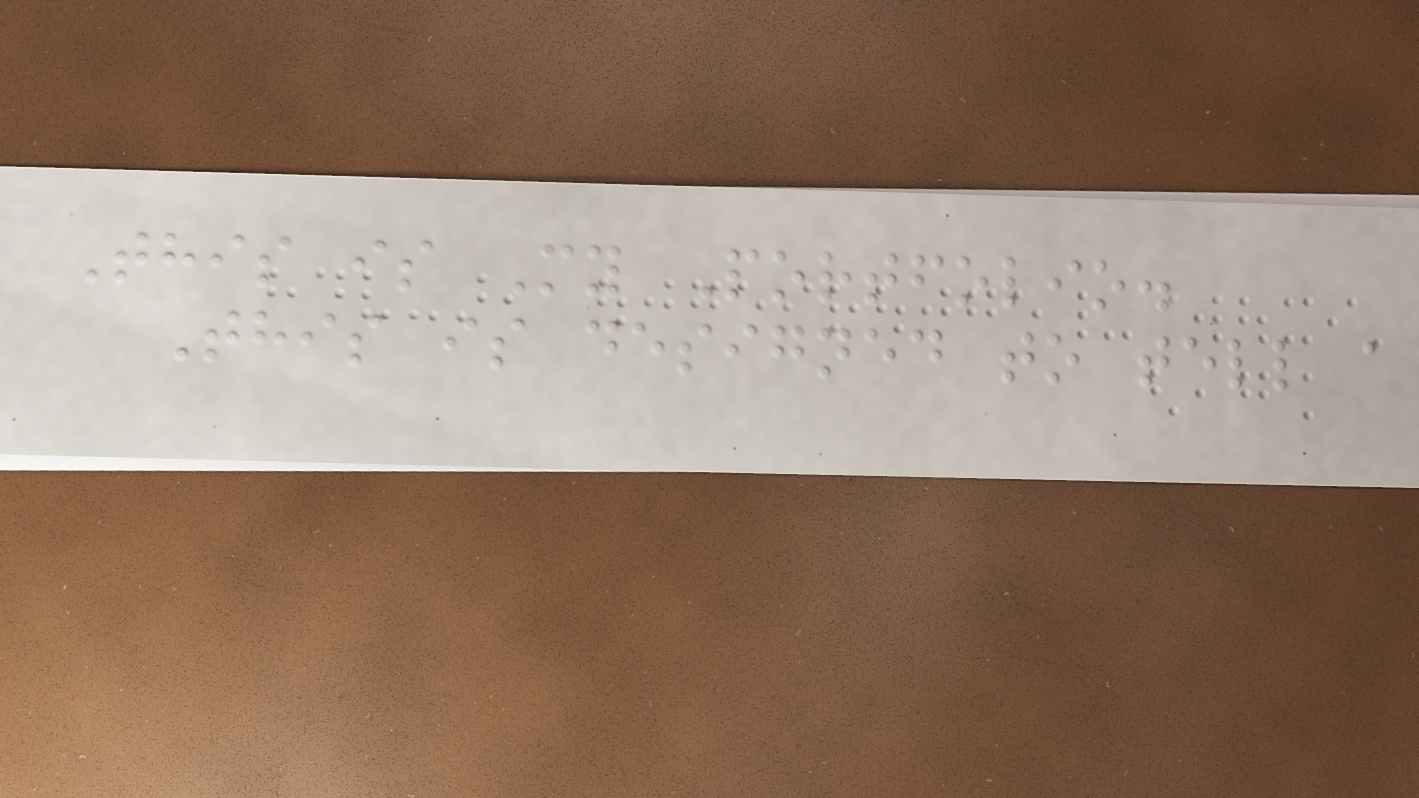This is My Portfolio.
This is designed to tell a
